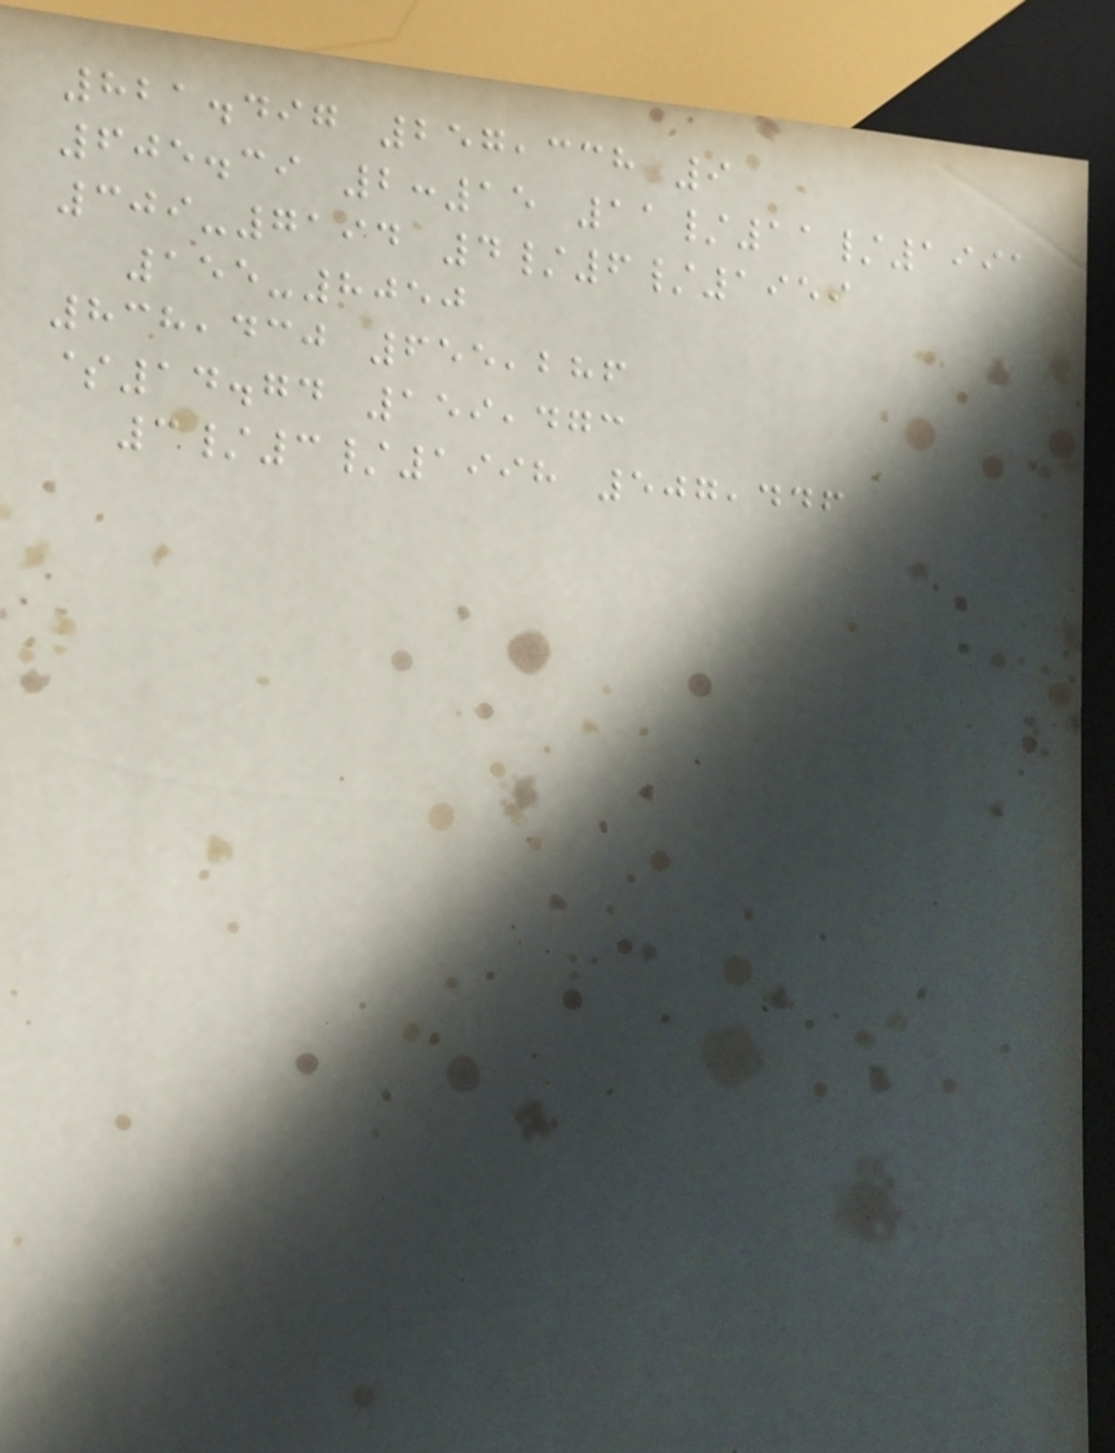821.497 257,338 9
605.39 2:15 11/11/1991
309-7194 4/6/1959
155-8050
838,430 655,286
$14.74 159,473
3/3/1998 507,446
